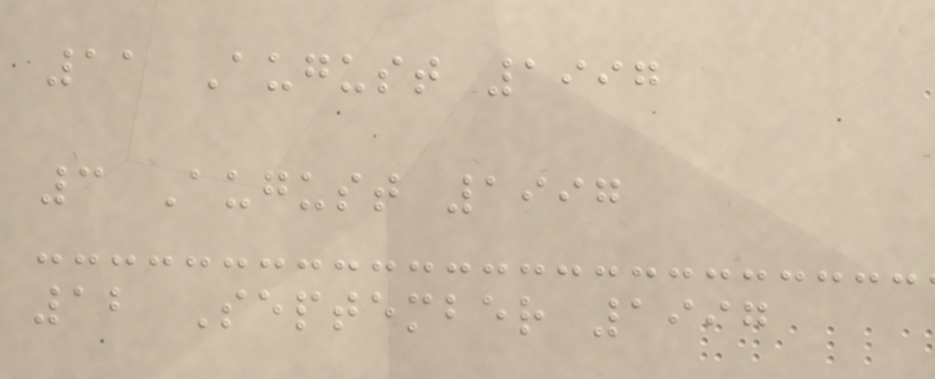11 August 1997
3 August 1997
12 September 1997
